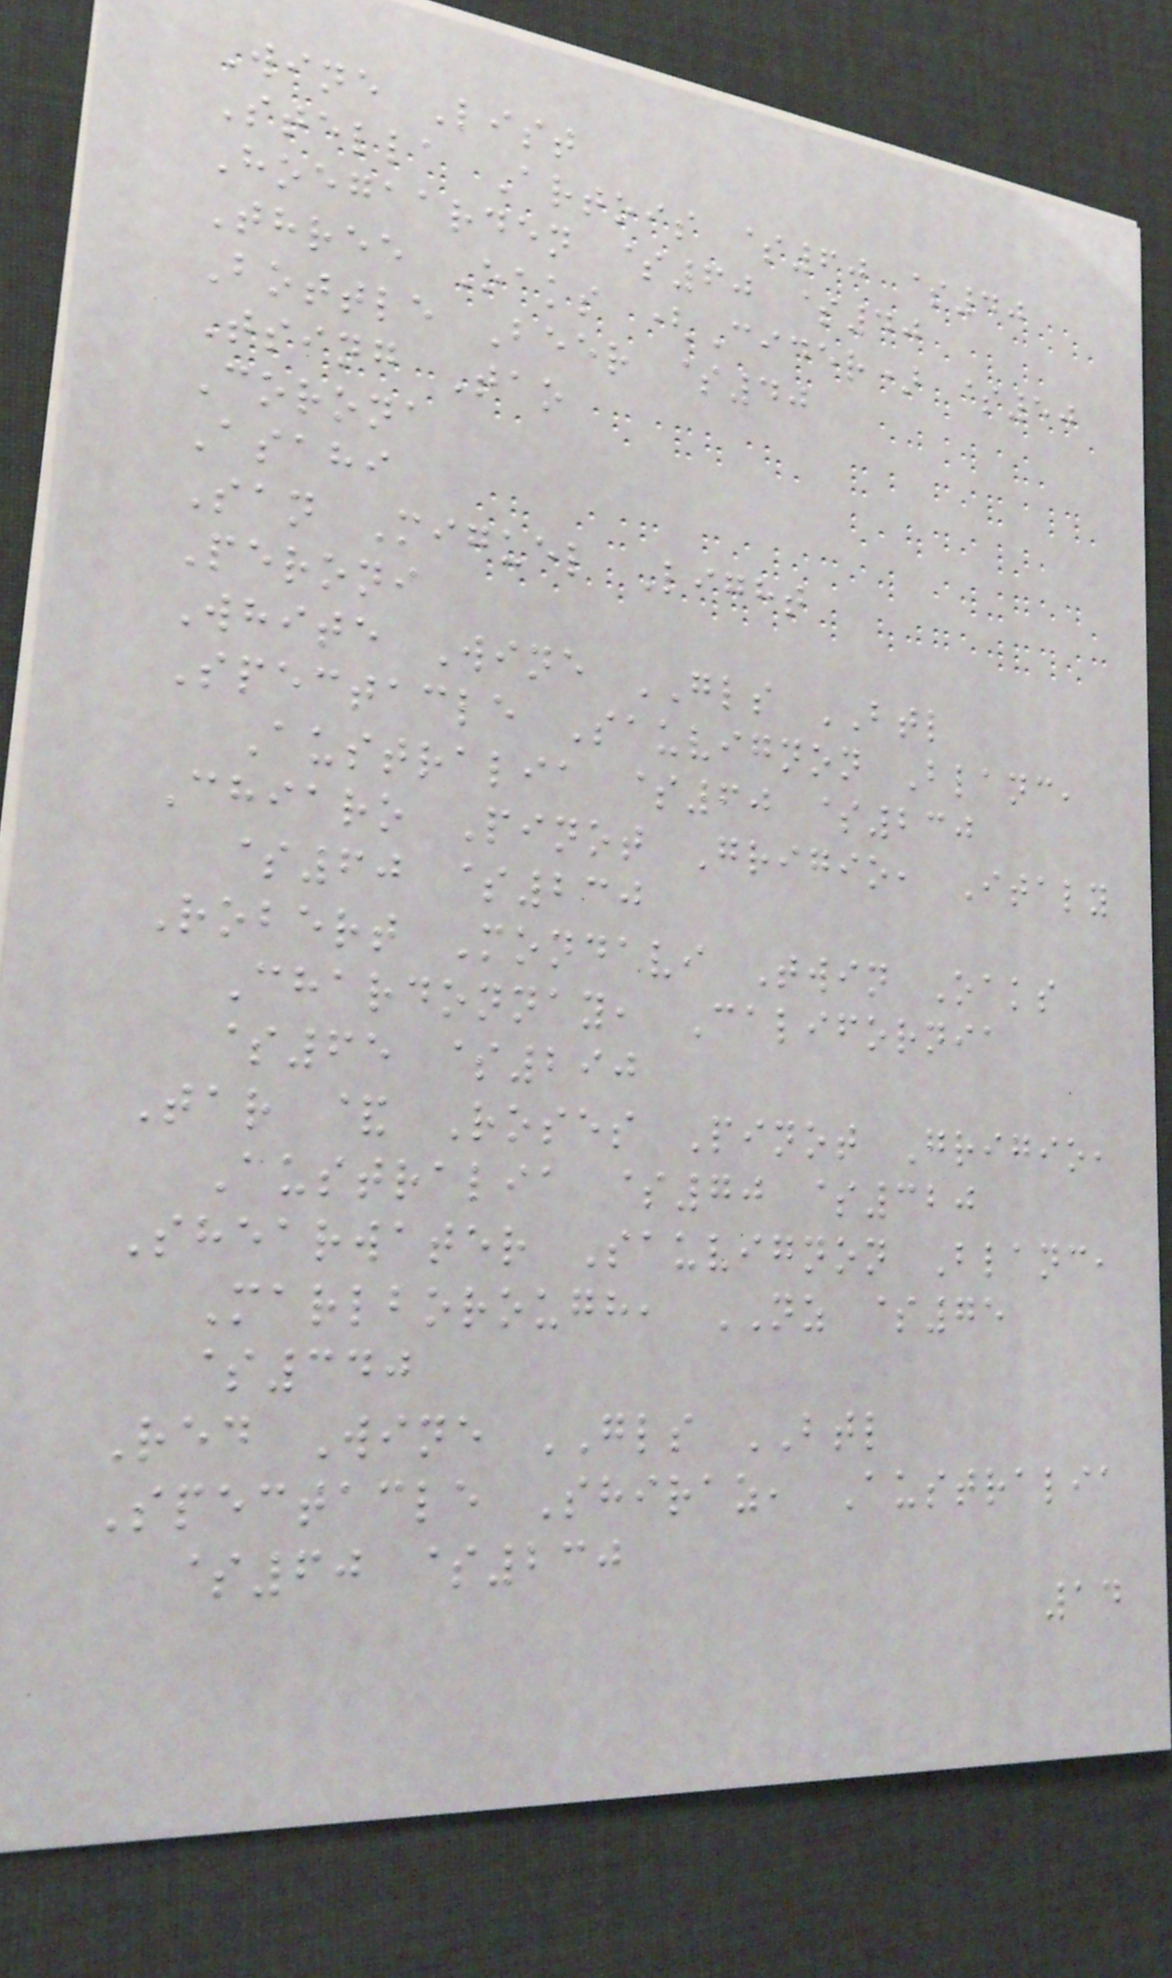Wine List
Stella Artois $60 $40
Hoegaarden $60 $40
Three Oaks (Cider) $50
Bottle Beer $40
Tsing Tao
Corona
Asahi
San Miguel Light
Peroni
White Wine GLS BTL
Spectacle Sauvignon Blanc,
Australia $60 $230
Chiaro Pinot Grigio, Italy
$60 $230
Robert Mondavi Twin Oaks
Chardonnay, California
$65 $290
Tar & Roses Pinot Grigio,
Australia $70 $320
Shearwater Sauvignon Blanc,
Marlborough, NZ $75
$340
Red Wine GLS BTL
Spectacle Shiraz, Australia
$60 $230
14
